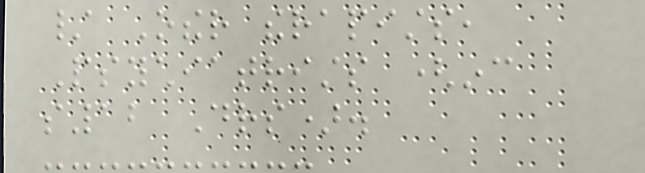/ Other therapists,
Psychiatrists (inc
s12 Drs).
